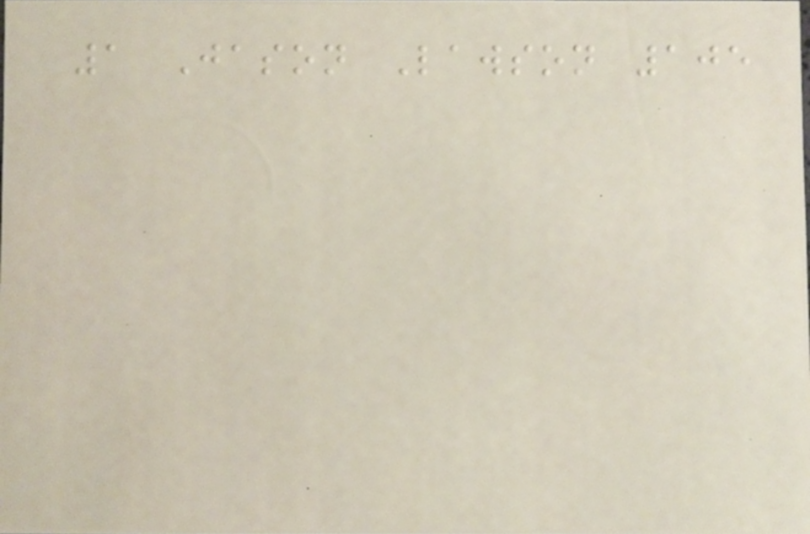1 Jason Lawson 105
